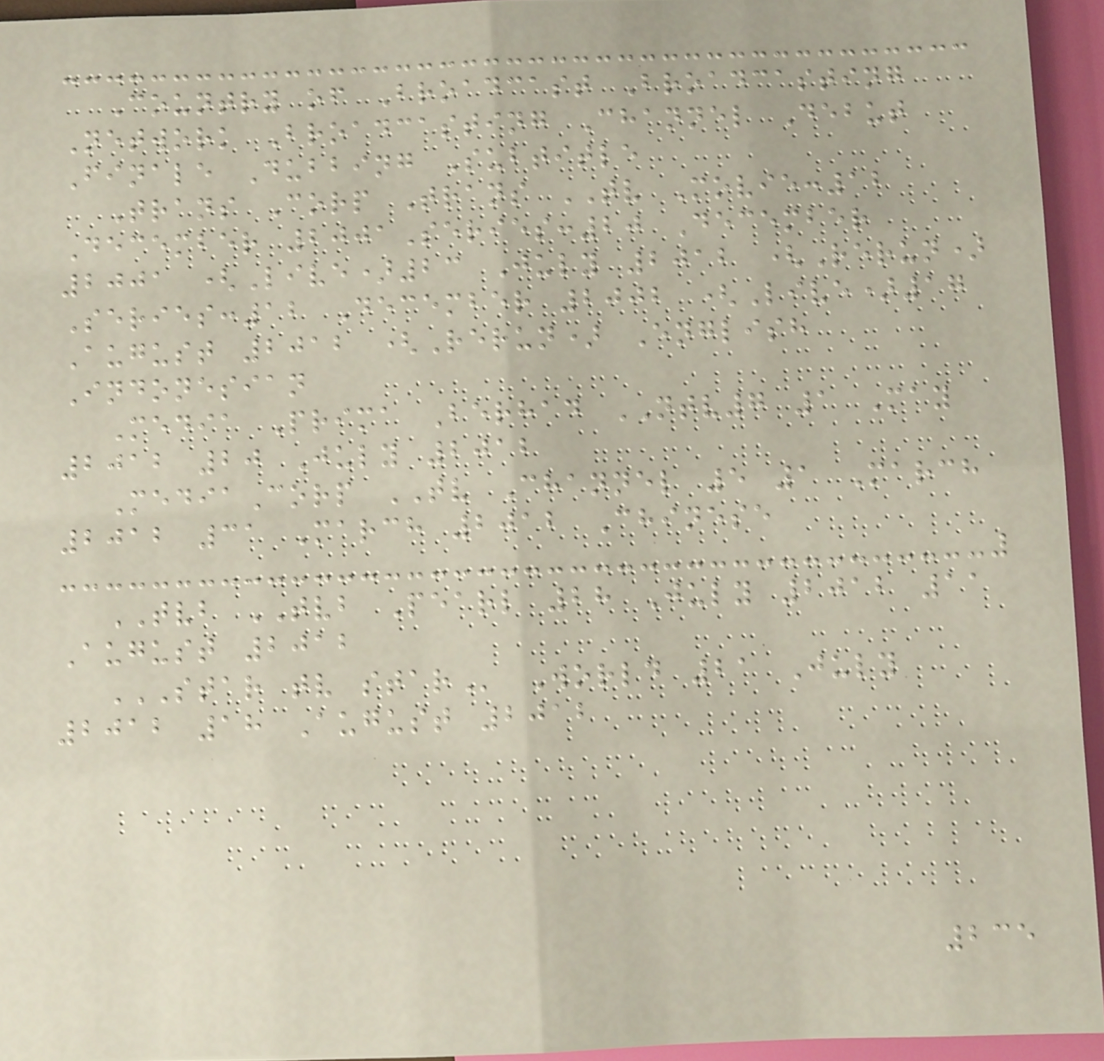Country of Broadcast Broadcasting
Network Broadcasting Channel Debut
Finale Dubbing Subtitle
Trans Corp Trans TV Movie:12
December 2001Series:20 December
2001 (Live)23 July 2012 (Rerun)
Series:12 December 2002 (Live)17
August 2012 (Rerun) English
Indonesian
Media Prima Berhad NTV7 1 May
2012 20 July 2012
MediaCorp TV Channel 5 1 March
2012 31 March 2012 Chinese
TVB TVB Pearl 28 July 2012 11
August 2012
STAR TV STAR World 21 July
2012 18 August 2012
235
